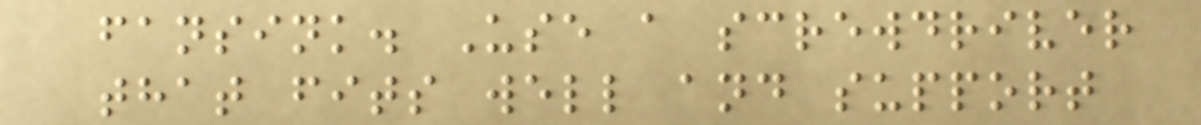fansink. Use a screwdriver
that fits well and support
